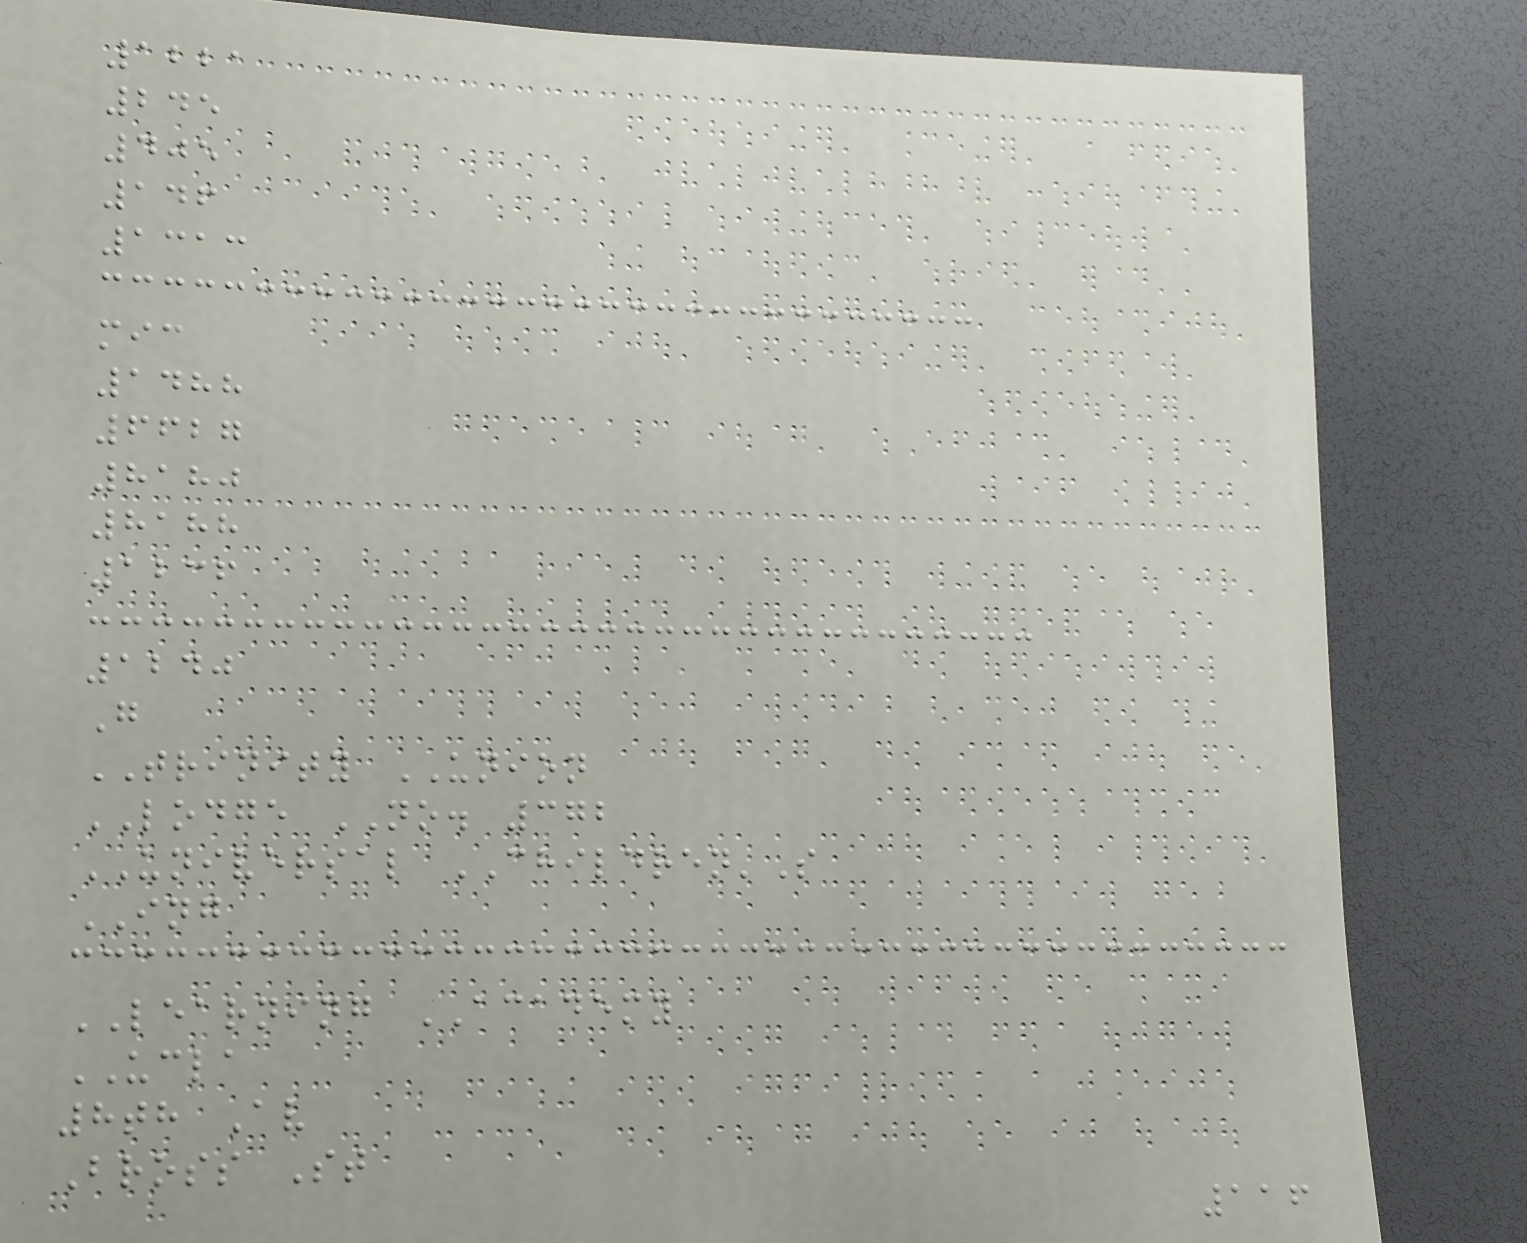1221
245
405
146
1313
mic
1488
6627
8180
8188
1236
1240
G
TRINITY UNION
LODGE NO. 372
UNIVERSAL CHILDREN'S
ING
LEARNING ACADEMY
UCLA
8th Av
Bross St
116
